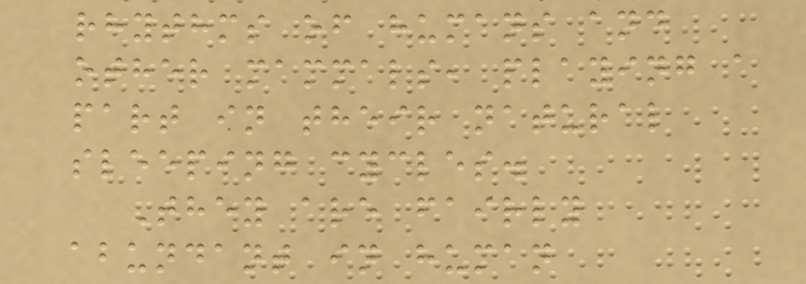rhythms of humans and
other mammals, playing a
part in their natural
sleeping cycles.
They are fairly
abundant in human
